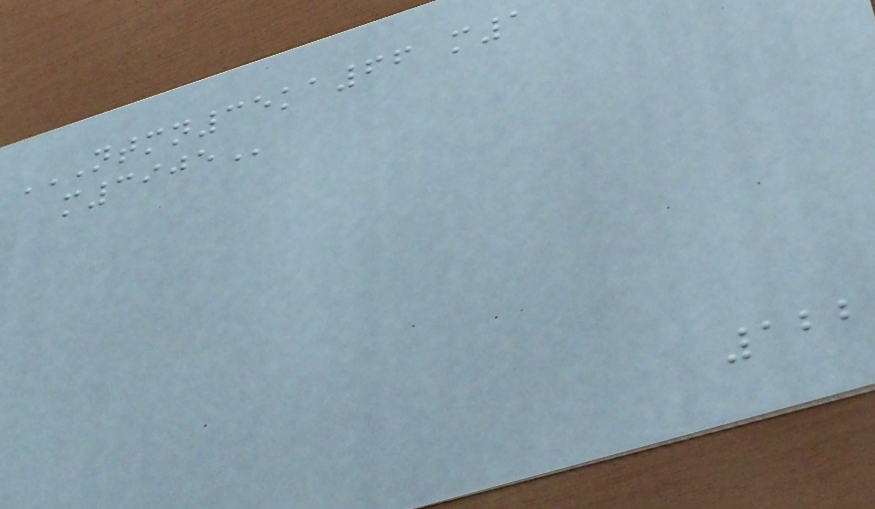NTMN35KA66 M1
M3905
122
